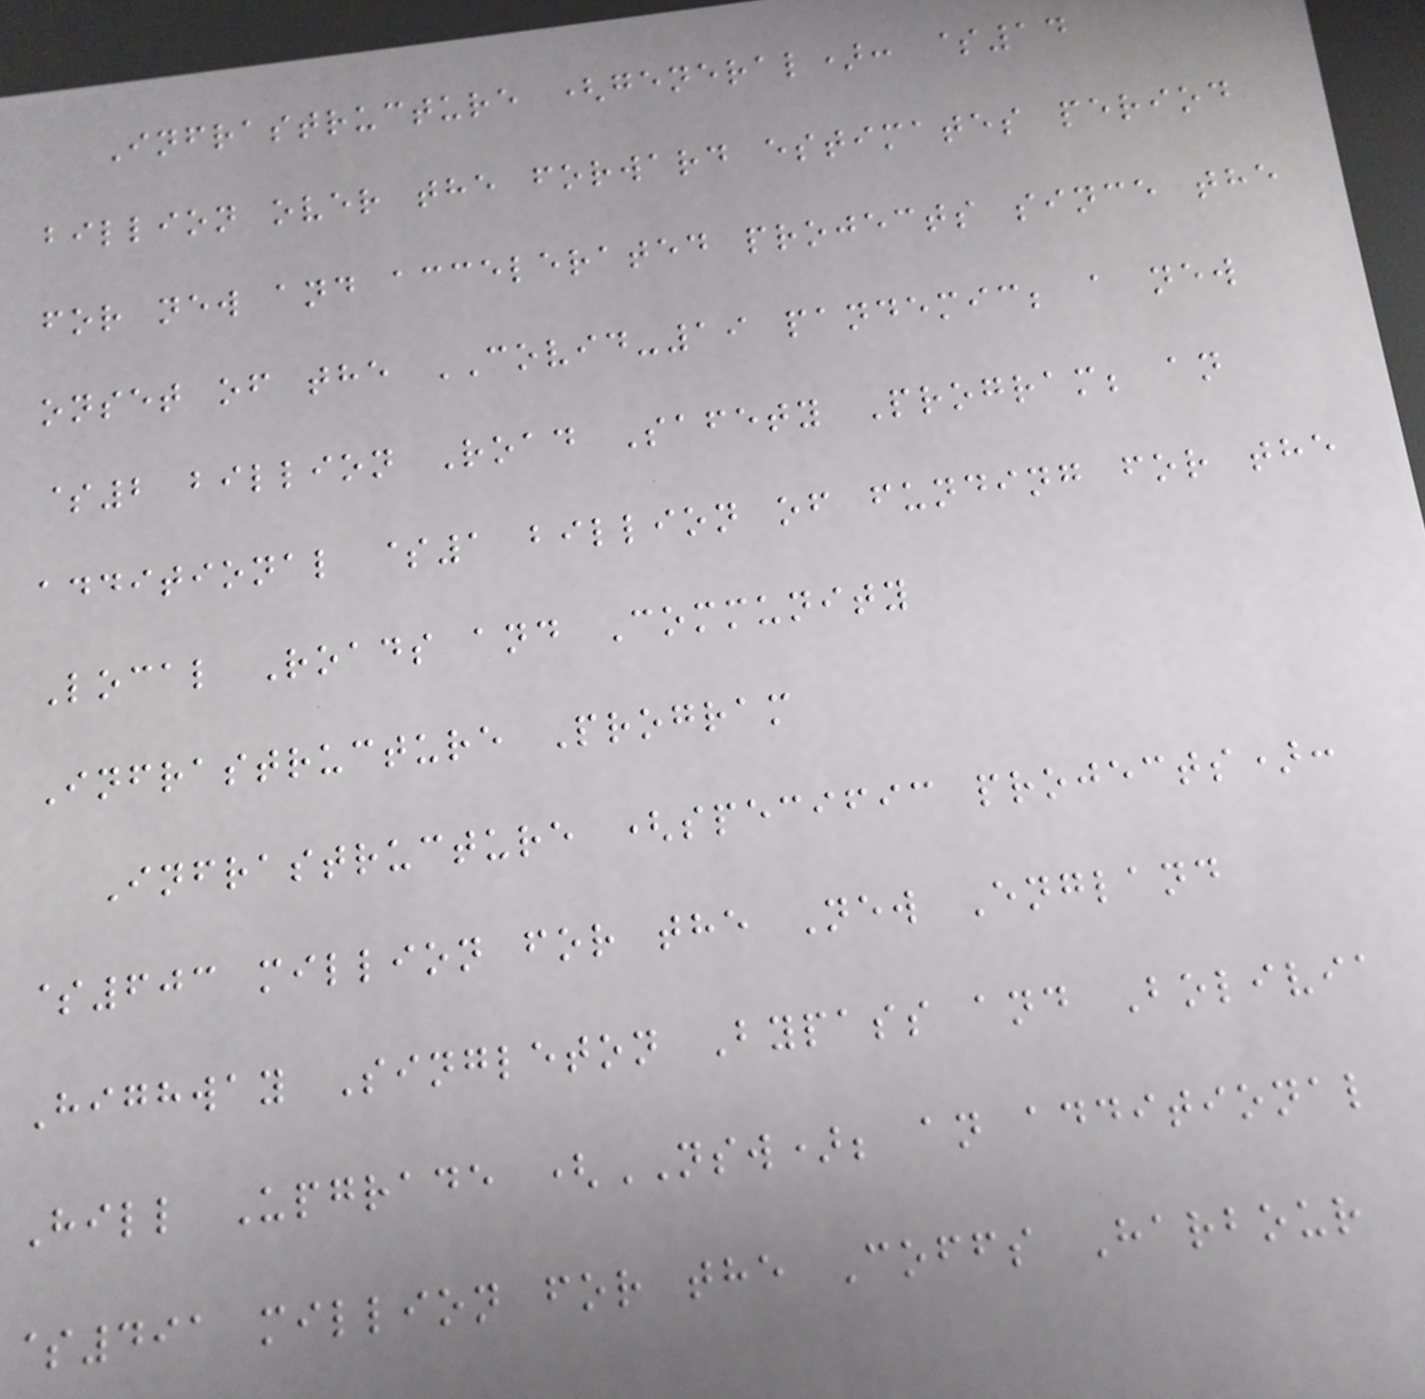Infrastructure (general): $14
billion over the forward estimates period
for new and accelerated projects since the
onset of the COVID-19 pandemic; a new
$2 billion Road Safety Program; an
additional $1 billion of funding for the
Local Roads and Community
Infrastructure Program
Infrastructure (specific projects):
$603 million for the New England
Highway Singleton Bypass and Bolivia
Hill Upgrade (NSW); an additional
$491 million for the Coffs Harbour
